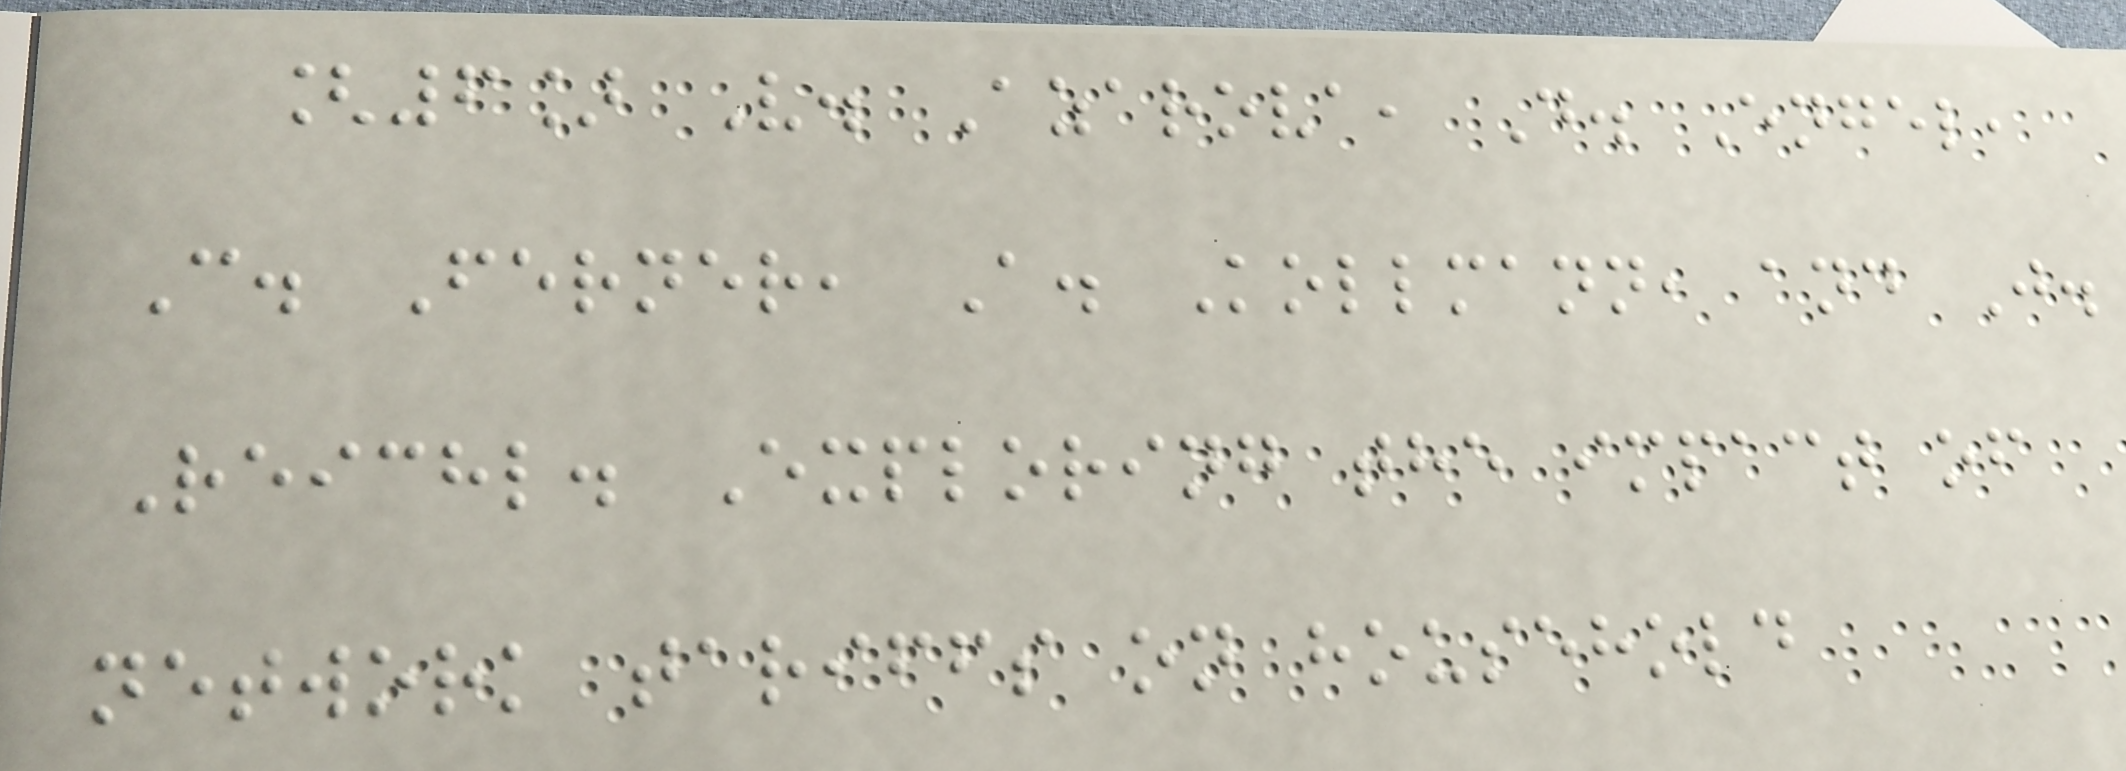[6] V. Azarova, D. Engel,
C. Ferner, A. Kollmann, and J.
Reichl. Exploring the impact of
network tariffs on household
